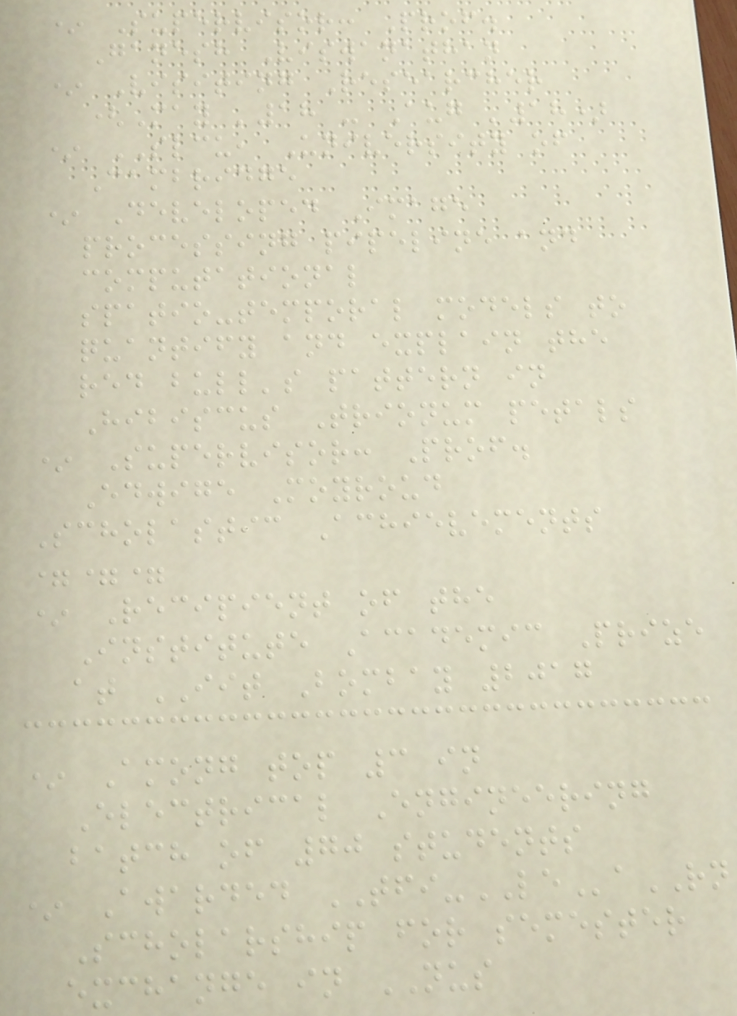* Supervisor: Prof.
Ganesh Viswanathan
* Visiting Researcher
(May '18 - Aug '18)
* SLCU, University of
Cambridge
* Developed Image
processing pipeline and
computational
spatio-temporal models to
quantify and explain the
red bull's pattern in
Hibiscus Trionum petals
* Supervisor: Prof.
Edwige Moyroud
Scholastic Achievements
===
* Recipient of the
Institute Academic Prize
at IIT Bombay 2017
* Among top 3 in
Electrical Engineering
batch of 70 students
* Awarded TFI-LEaRN
Scholarship for semester
exchange in NUS
